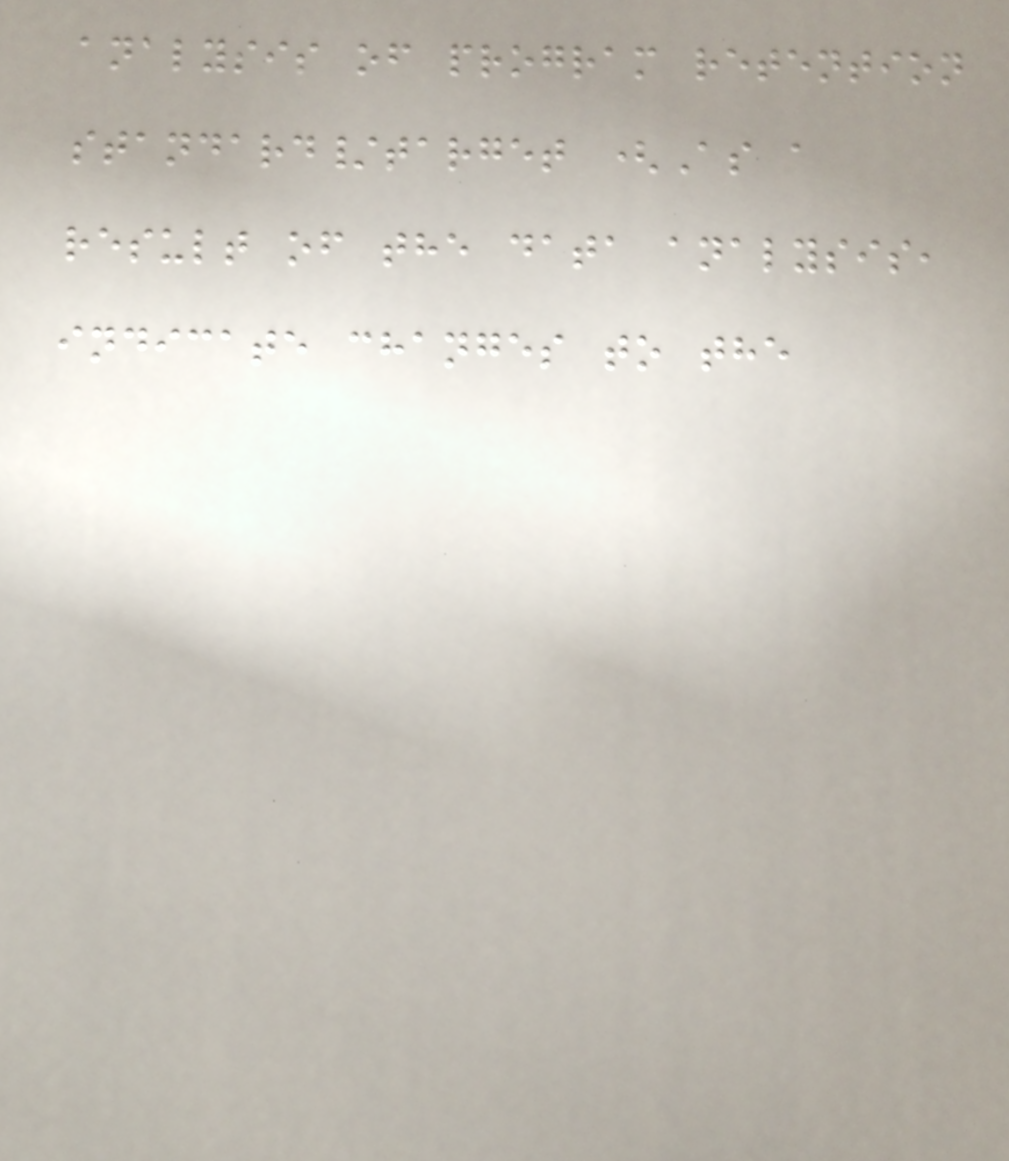analysis of program retention
standard/target (As a
result of the data analysis,
indicate changes to the
